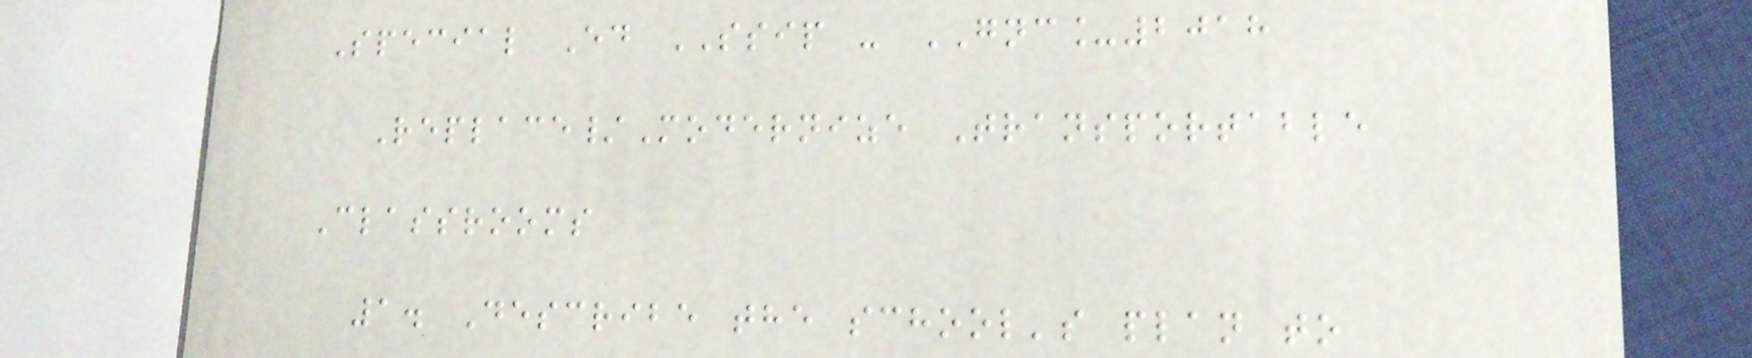Special Ed SSIP - GNC_2018
Replace/Modernize Transportable
Classrooms
1. Describe the school's plan to
